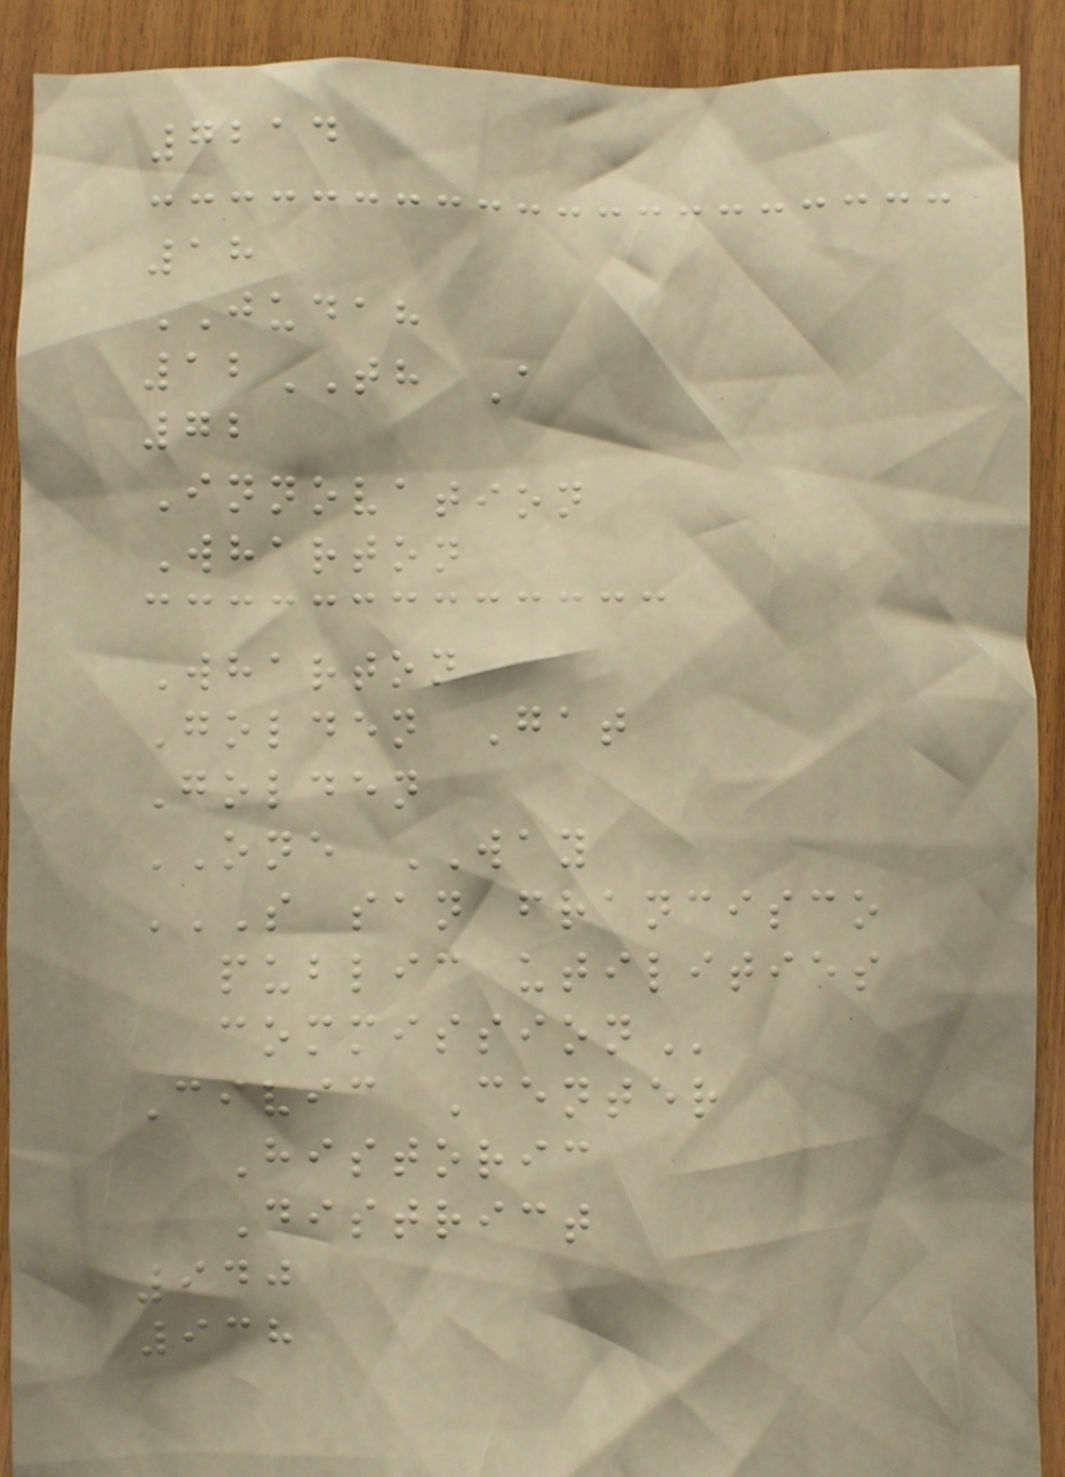7214
18
JUDAH
12TH A
72
Innovation
Wharton
Wharton
Golden Gat
Golden
ONE WAY
S SAN FRANCISCO
PUBLIC UTILITIES
COMMISSION
Civic Center
Historic
District
940
938
